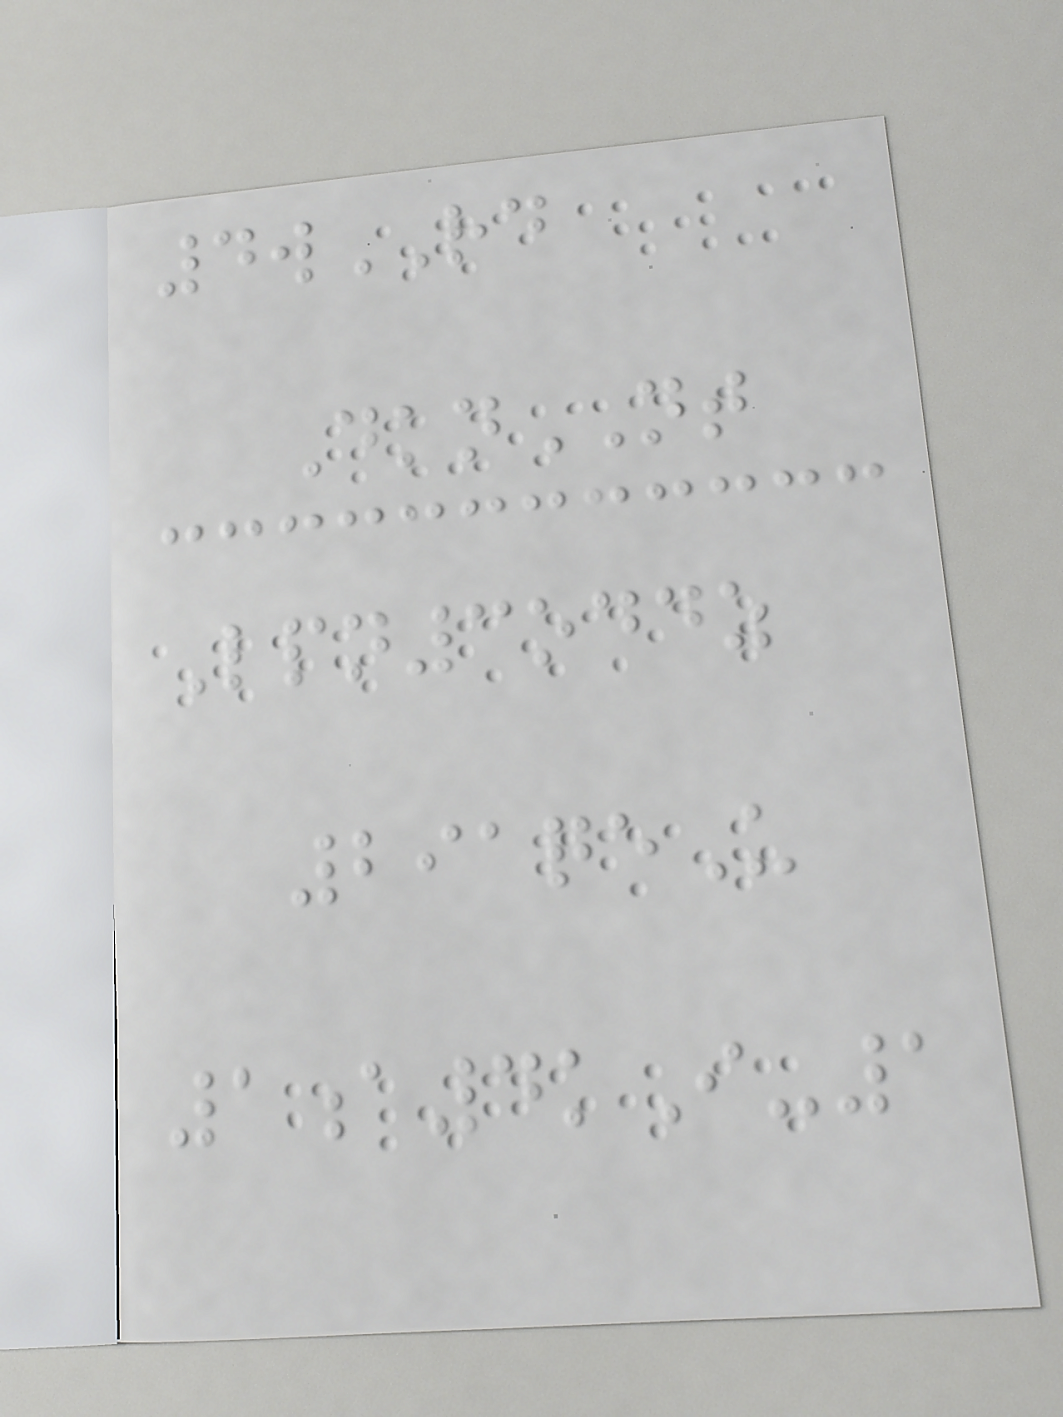4wRD
DknNT
Lpn3oddz
291qeU
1a4kI-1
